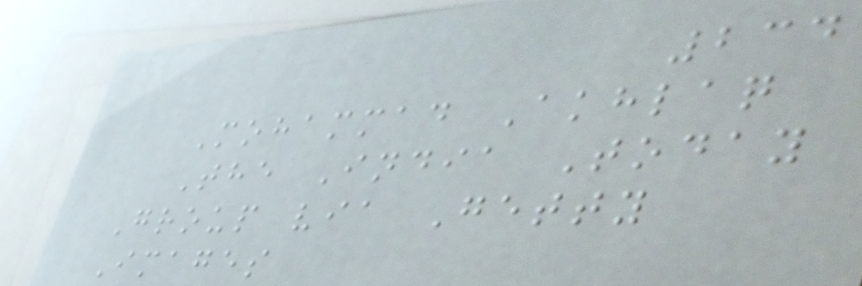234
Mohammad Akhlaq
The India Today
Group via Getty
Images
